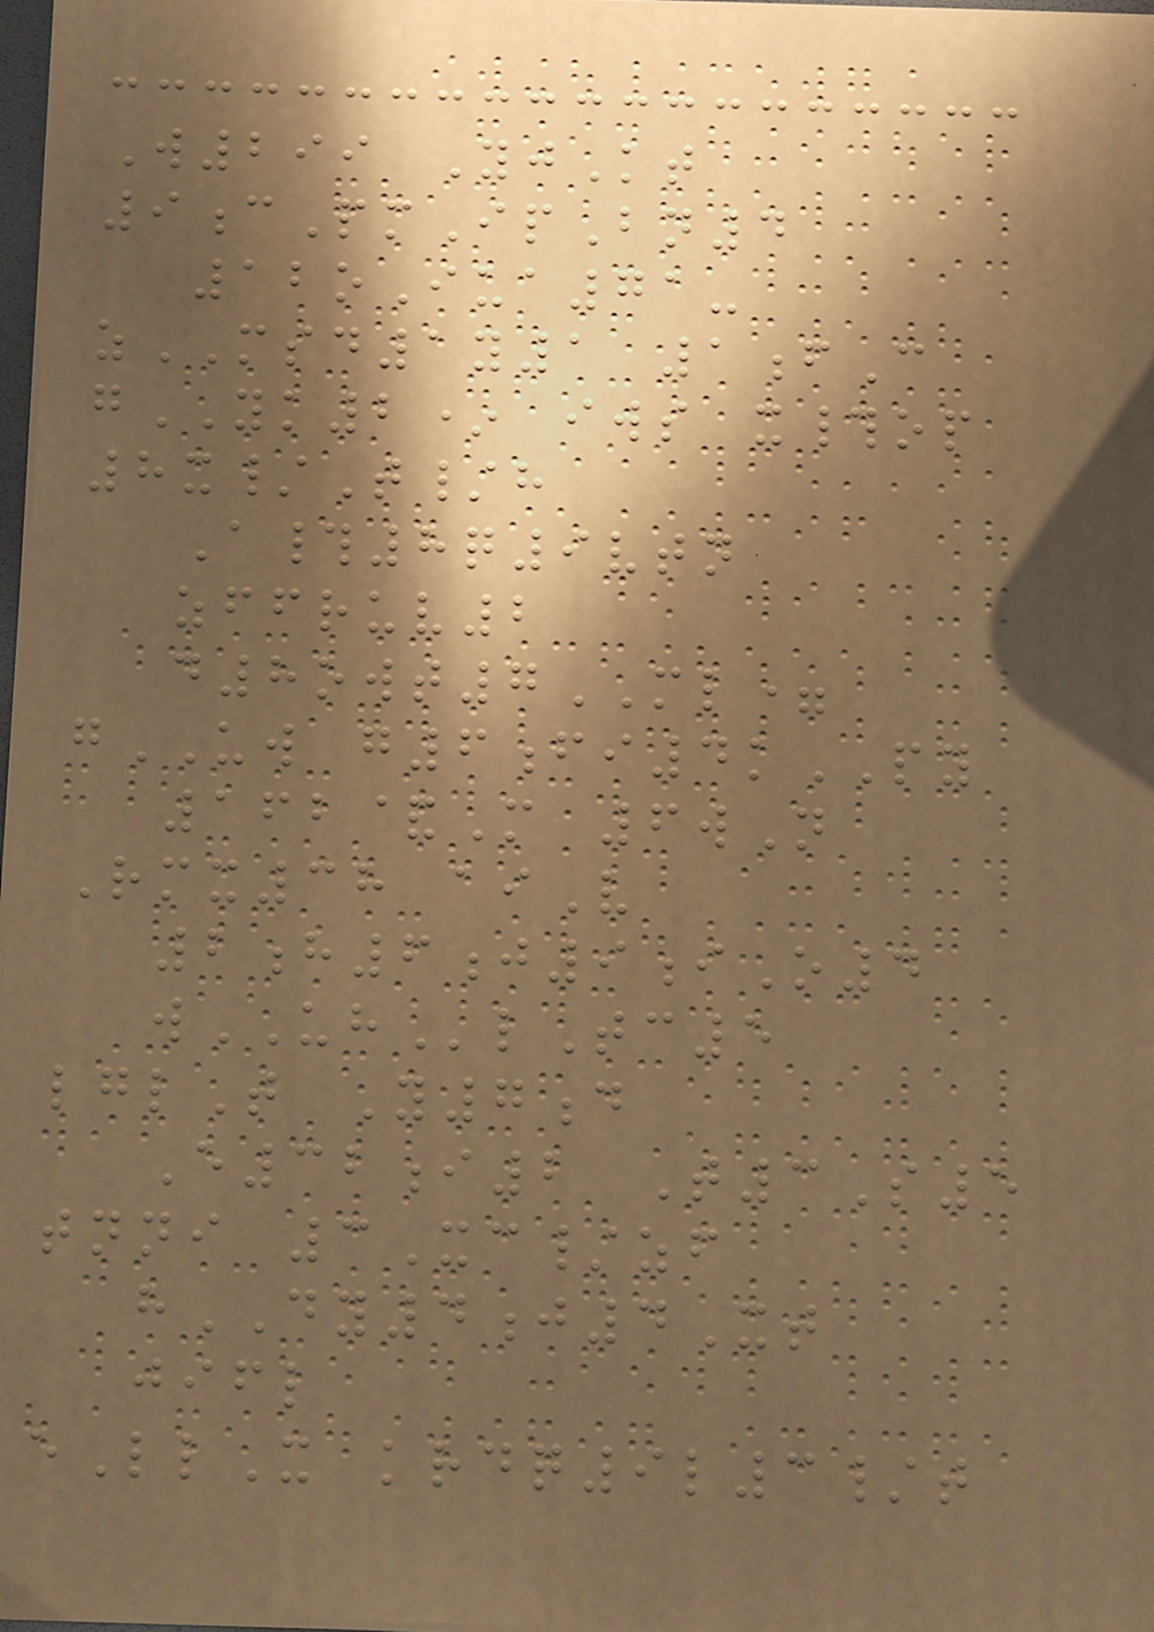W299 YjKt
9cPmIpBn4
12oIua71-
zMSD1y1 1fC
gYK2* iws x#op
8x/T/h
A#8q9vtn
zffruv2
d8owt7ML=
gUW g6fi4kPY
162&M 6wN
Rmx38 aiV
2h6j9iO4
wUHlTc5
lglT Y7d
E32i2 T3S5
tnni 3Xc/zf
hDY4j4Xt
jifl
eLlX krdq9l3/t
